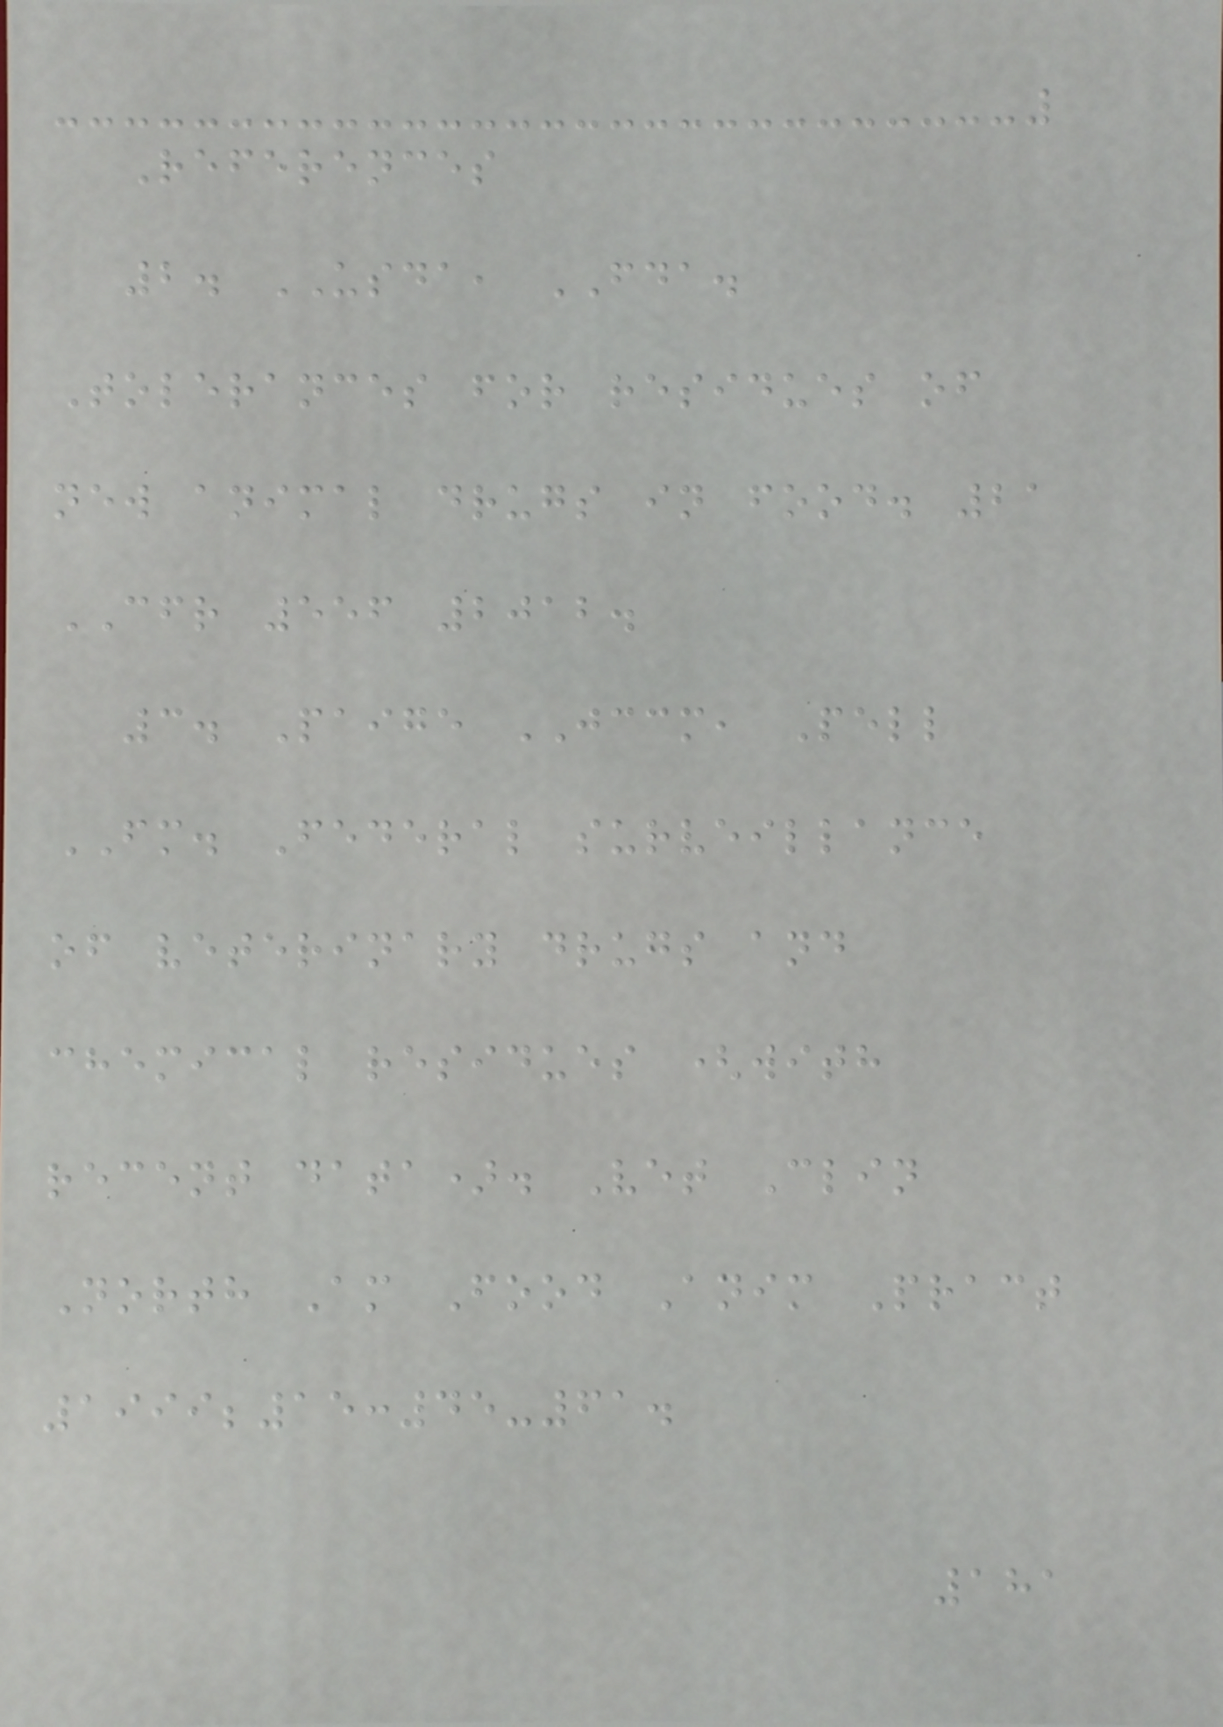References
2. USDA, FDA.
Tolerances for residues of
new animal drugs in food. 21
CFR 556 2012.
3. Paige JCCM, Pell
FM. Federal surveillance
of veterinary drugs and
chemical residues (with
recent data). Vet Clin
North Am Food Anim Pract
1999;15:45-61.
181
